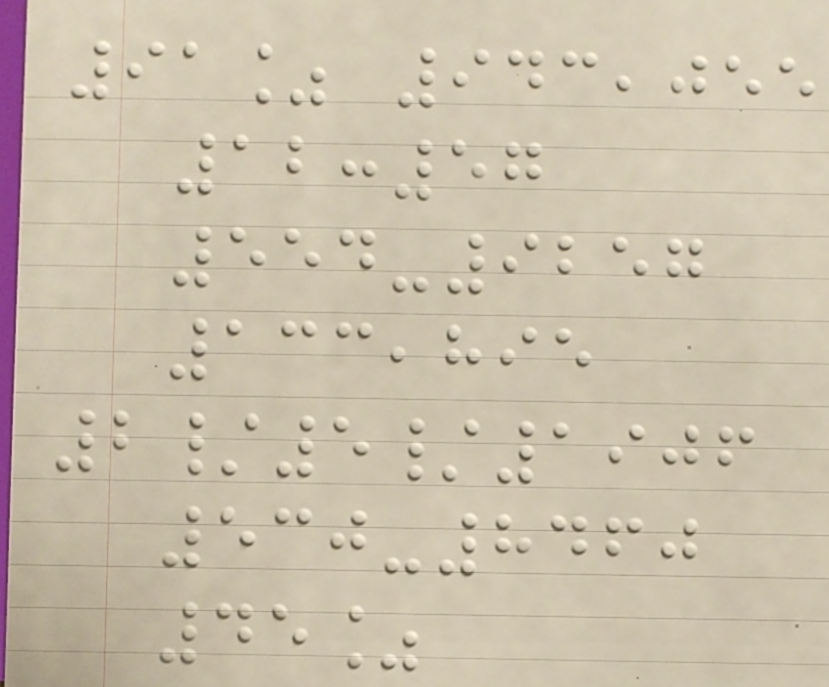91% 943,055
12:57
554-9257
133,895
2/5/1906
530-8460
45%
